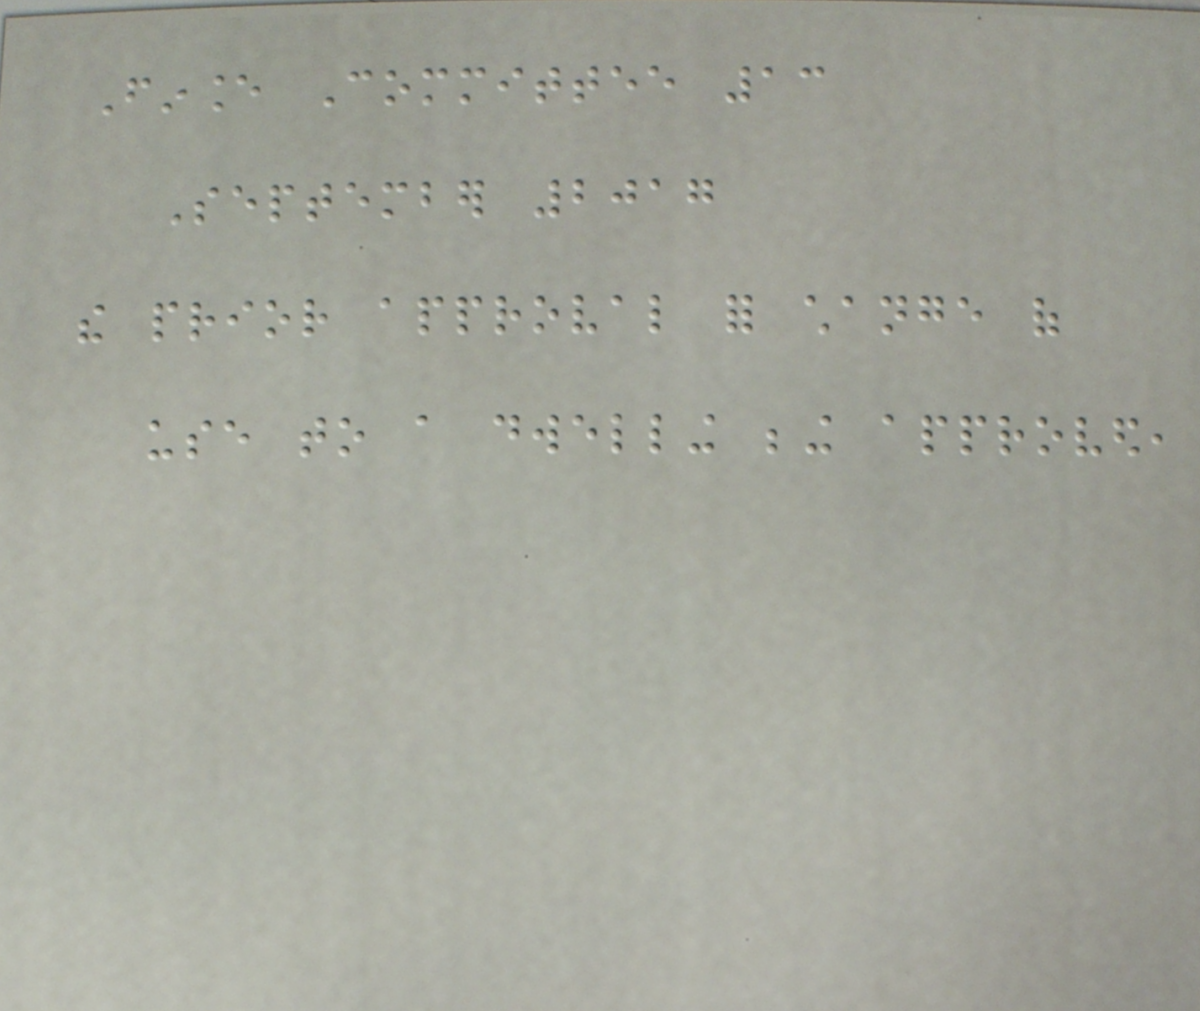Finance Committee 13
September 2017
the prior approval for change of
use to a dwelling being approved,
